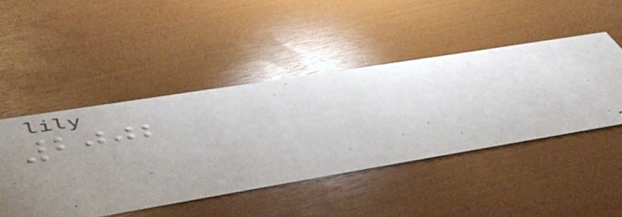2002
